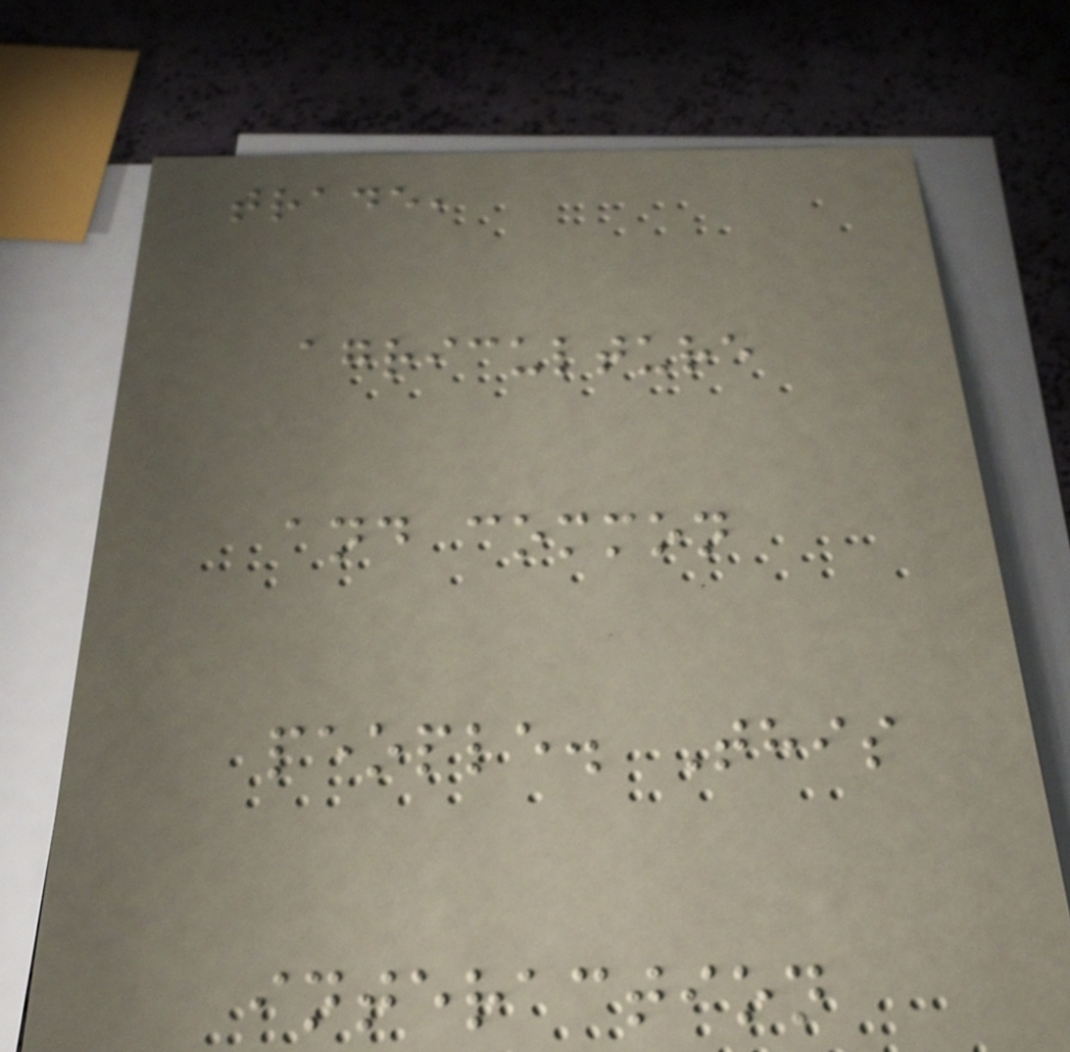trade,
agriculture
and common
people. This
interaction
